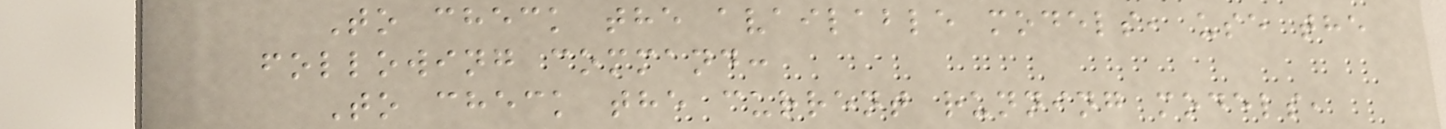To check the available models, use the
following command:
To check the current running models,
